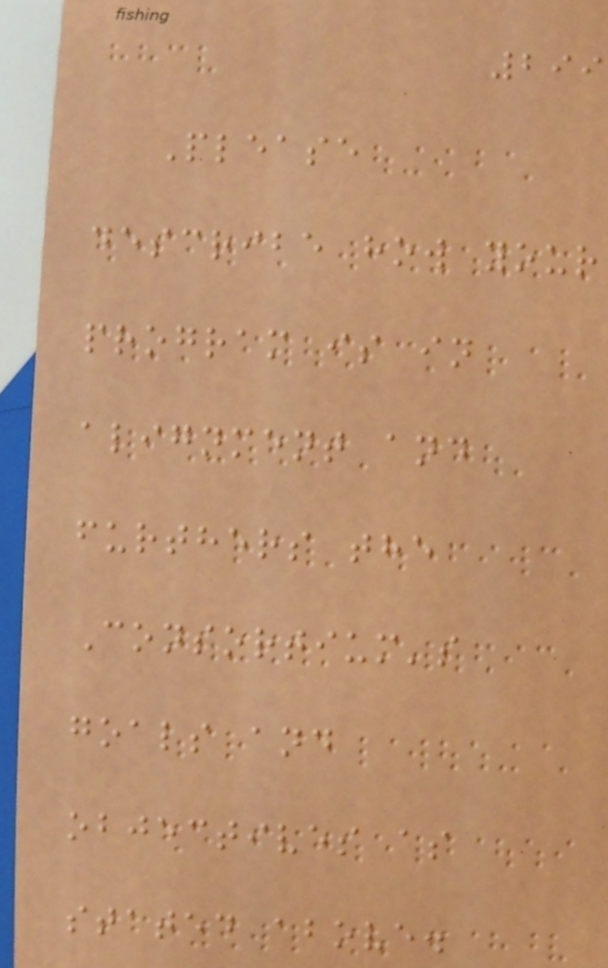299
Please
describe how your
program is in
alignment and
furthers the
Consortium's
goals and
objectives as
stated above.
